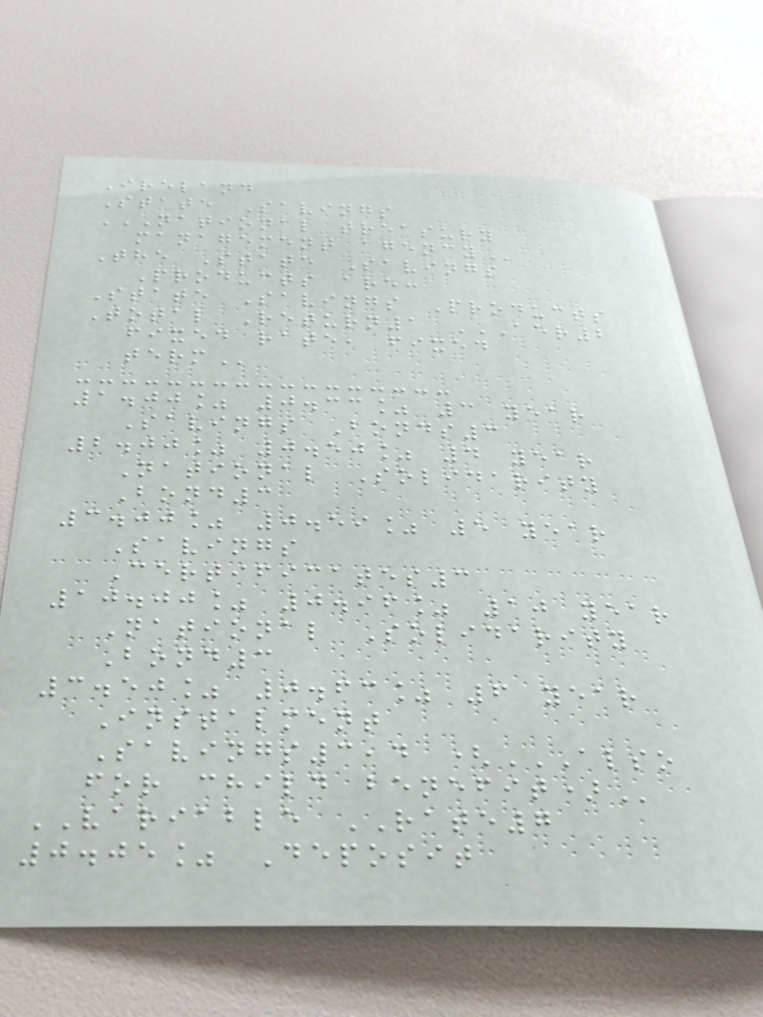Ireland
State Savings
NATIONAL TREASURY
MANAGEMENT AGENCY
The State Savings
Products are:
State Savings Products
Total Return1 AER2
FIXED RATE, FIXED
TERM
1.00% 0.33% 3 year
Savings Bonds3
2.00% 0.50% 4 year
National Solidarity
Bond3
3.00% 0.59% 5 year
Savings
Certificates3
10.00% 0.96% 10 year
National Solidarity
Bond3
3.50% 0.63% 6 year
Instalment
Savings3,4 (ALSO
FOR CHILD BENEFIT)
VARIABLE RATE7
0.05% Deposit
